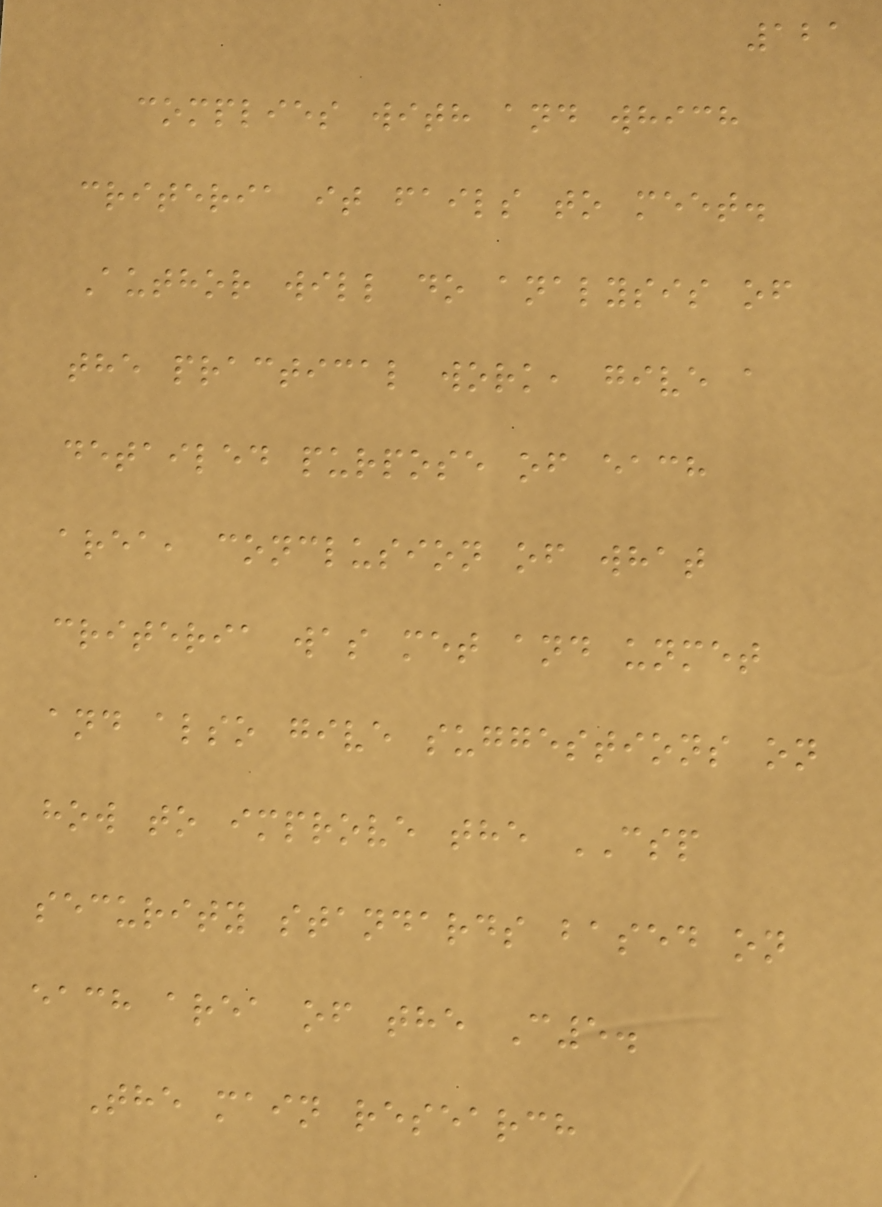121
complies with and which
criteria it fails to meet.
Author will do analysis of
the practical work, give a
detailed purpose of each
area, conclusion of what
criteria was met and unmet
and also give suggestions on
how to improve the CSP
security standards based on
each area of the C5.
The main research
